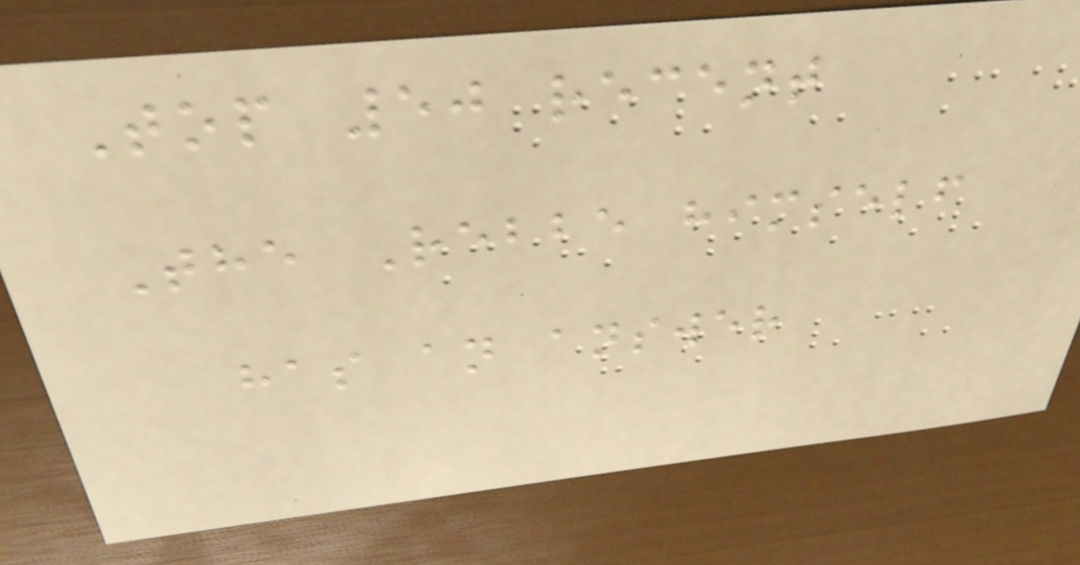Top 50 recent
The Rebbe himself
has an answer
